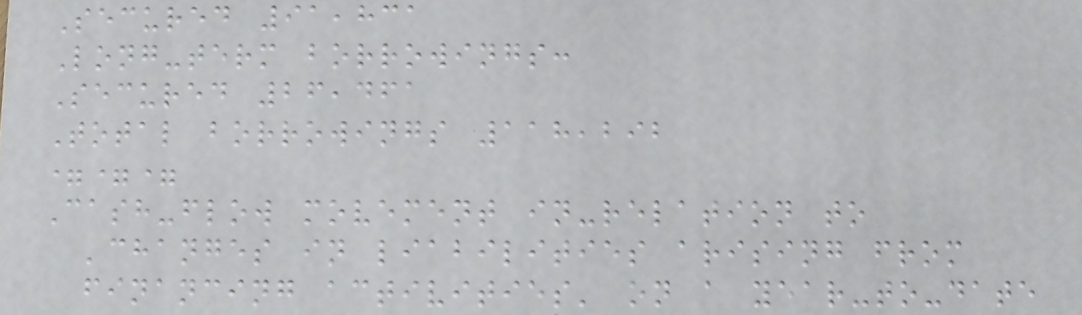Secured 91,831
Long-term borrowings:
Secured 26,461
Total borrowings 118,292
===
Cash-flow movement in-relation to
'changes in liabilities arising from
financing activities' on a year-to-date
